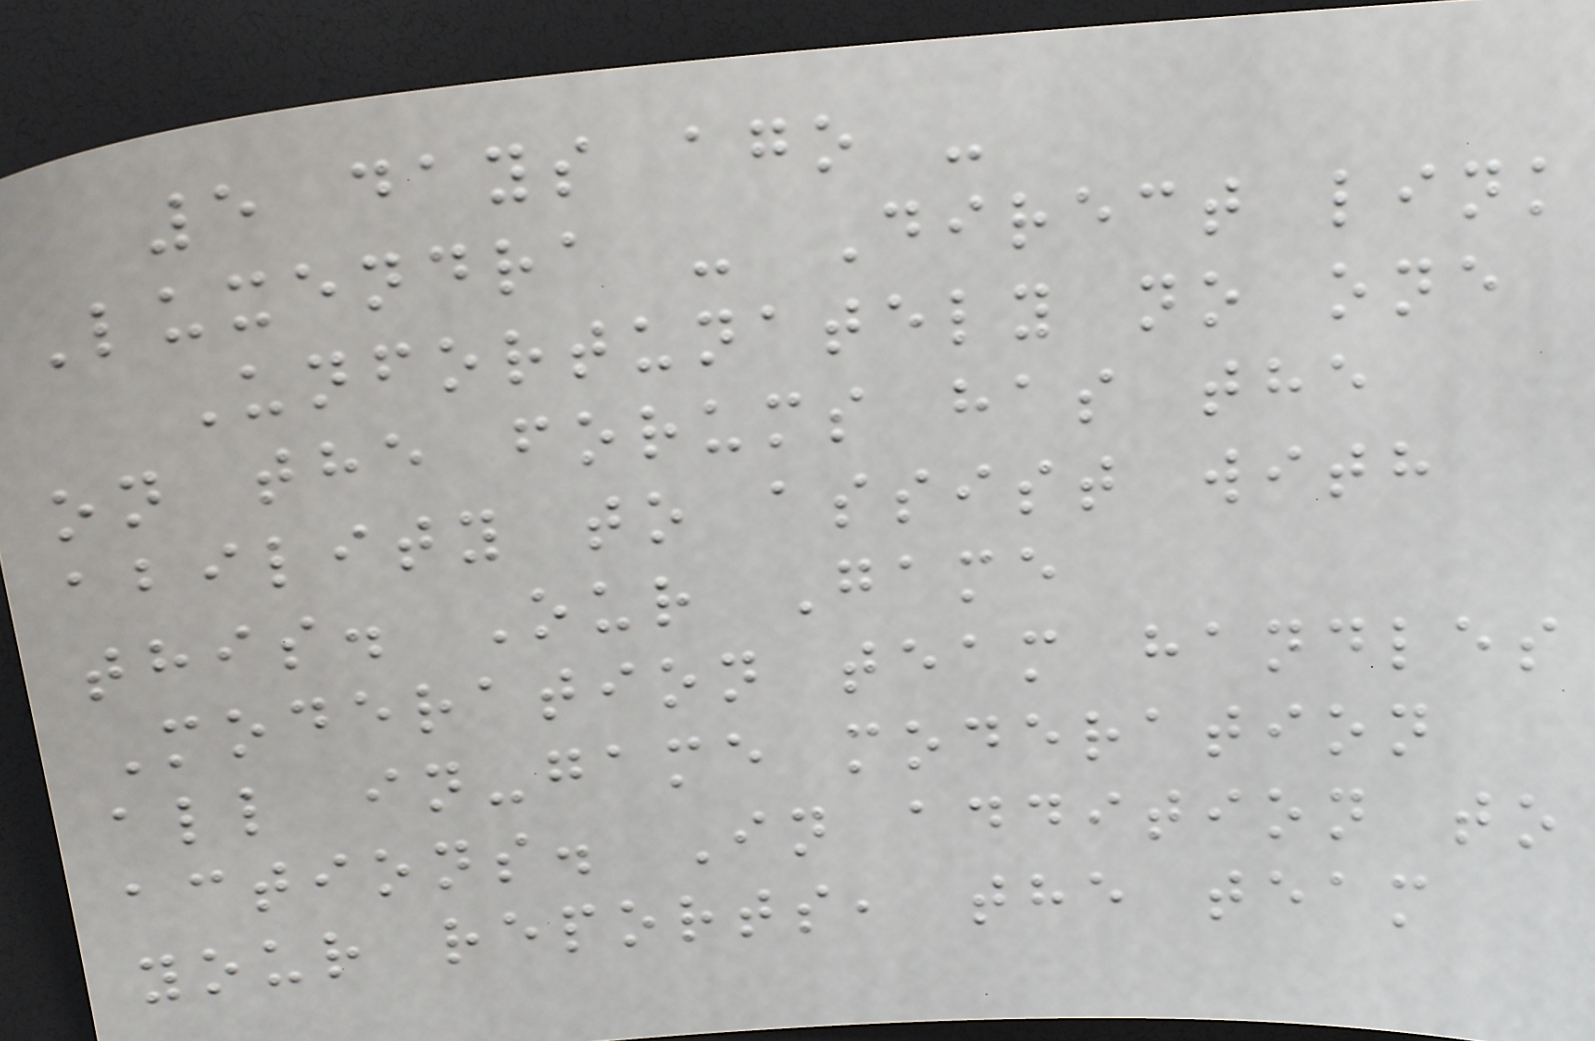5 days ago -
Luxendra - Direct link
Unfortunately no one
on the forums has the
ability to assist with
this. Our Game
Moderation team handles
all in-game moderation
actions. In addition to
your reports, the team
